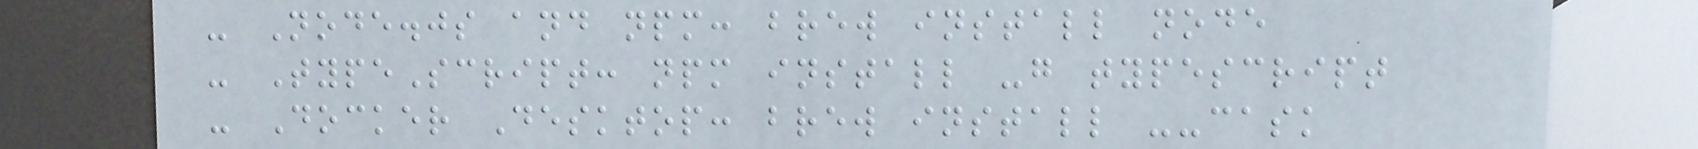- Node.js and npm: brew install node
- TypeScript: npm install -g typescript
- Docker Desktop: brew install --cask
